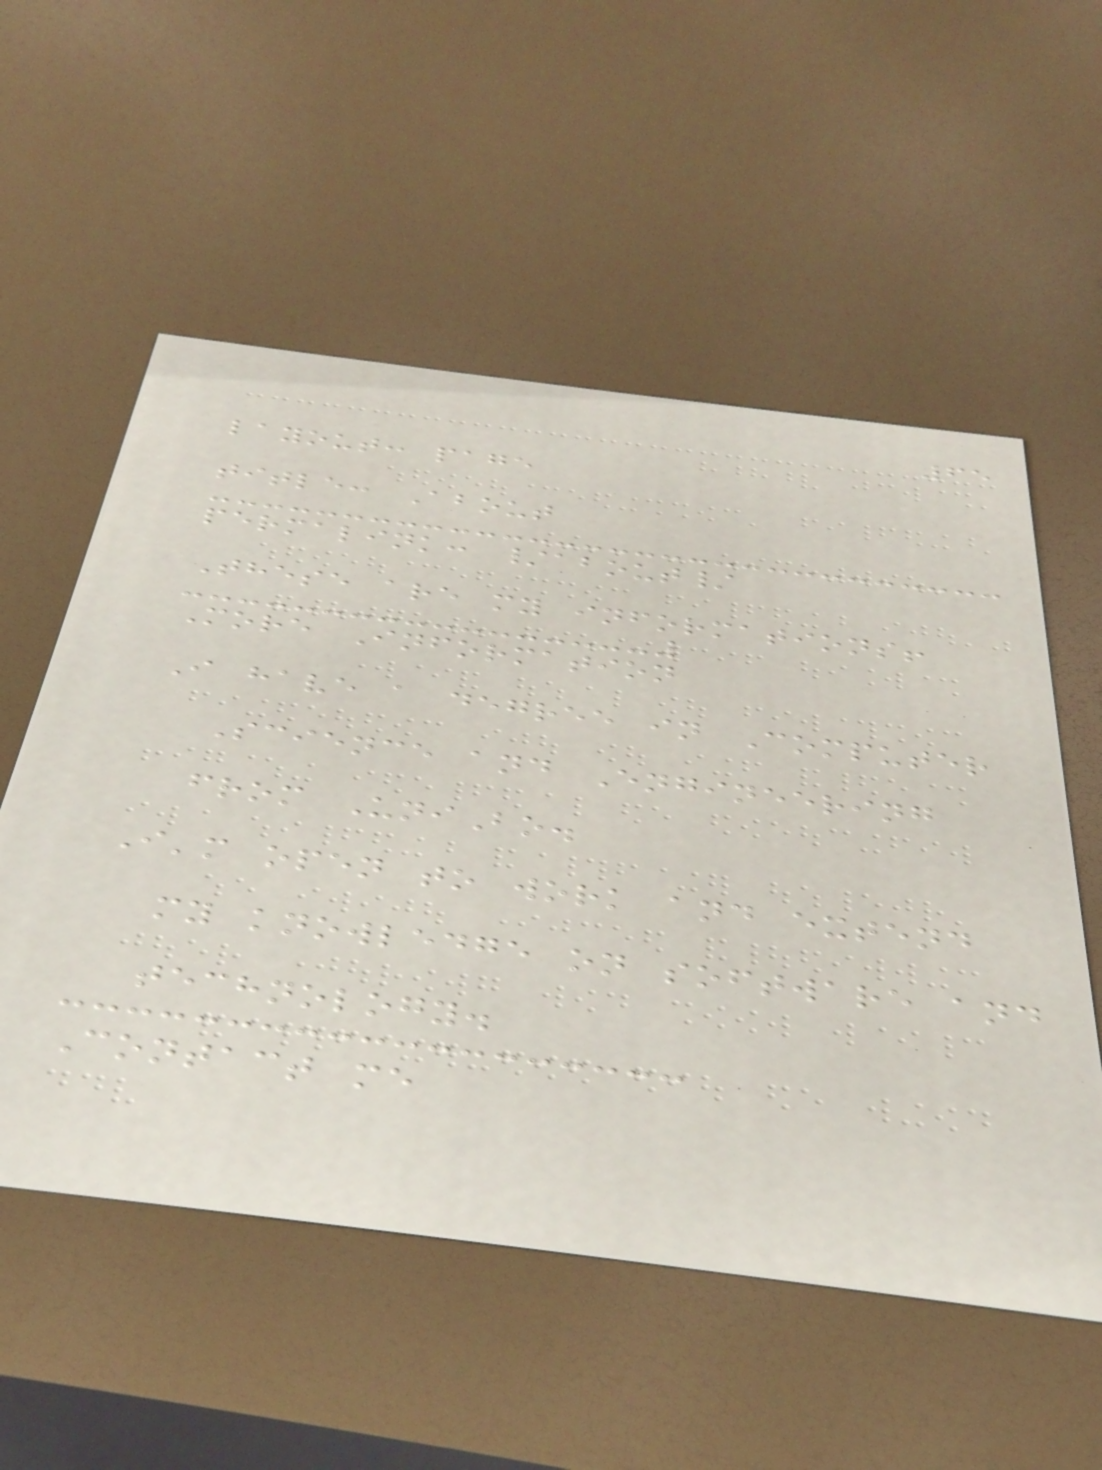65
layout: page
title: About
permalink: /about/
These are my informations!
More Information
I have a degree in Computer
Science and Engineering
from UniBo.
I'm open to work and extend
my knowledge on software and
technology.
Contact me
